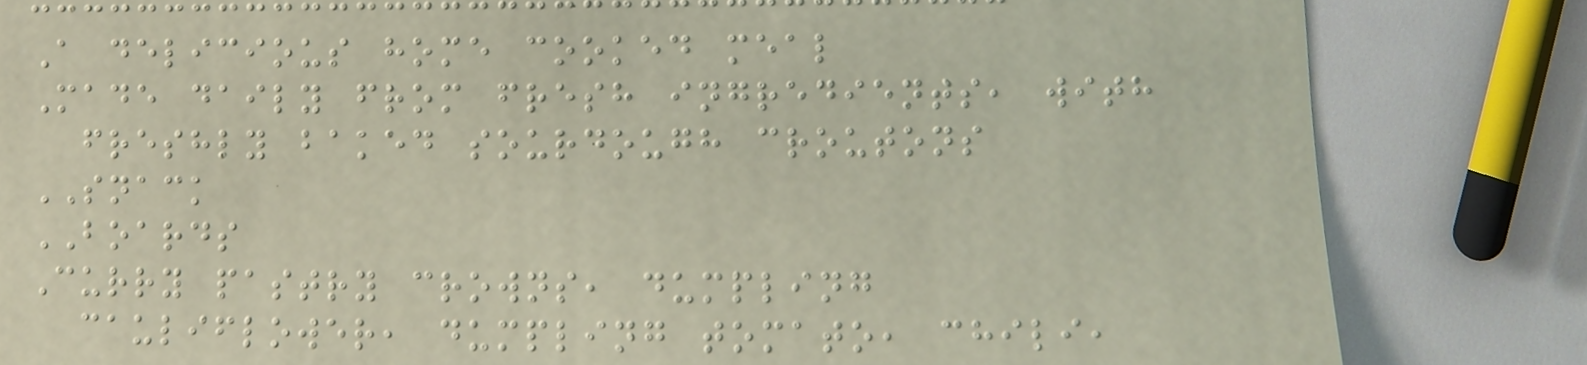A delicious home cooked meal
Made daily from fresh ingredients, with
freshly baked sourdough croutons
SNACK
BOARDS
Curry pastry crowns, dumpling
cauliflower, dumpling tomato, chili,
